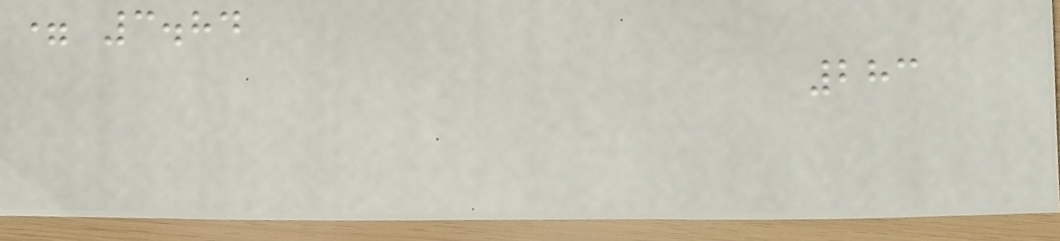= 3.84
283
